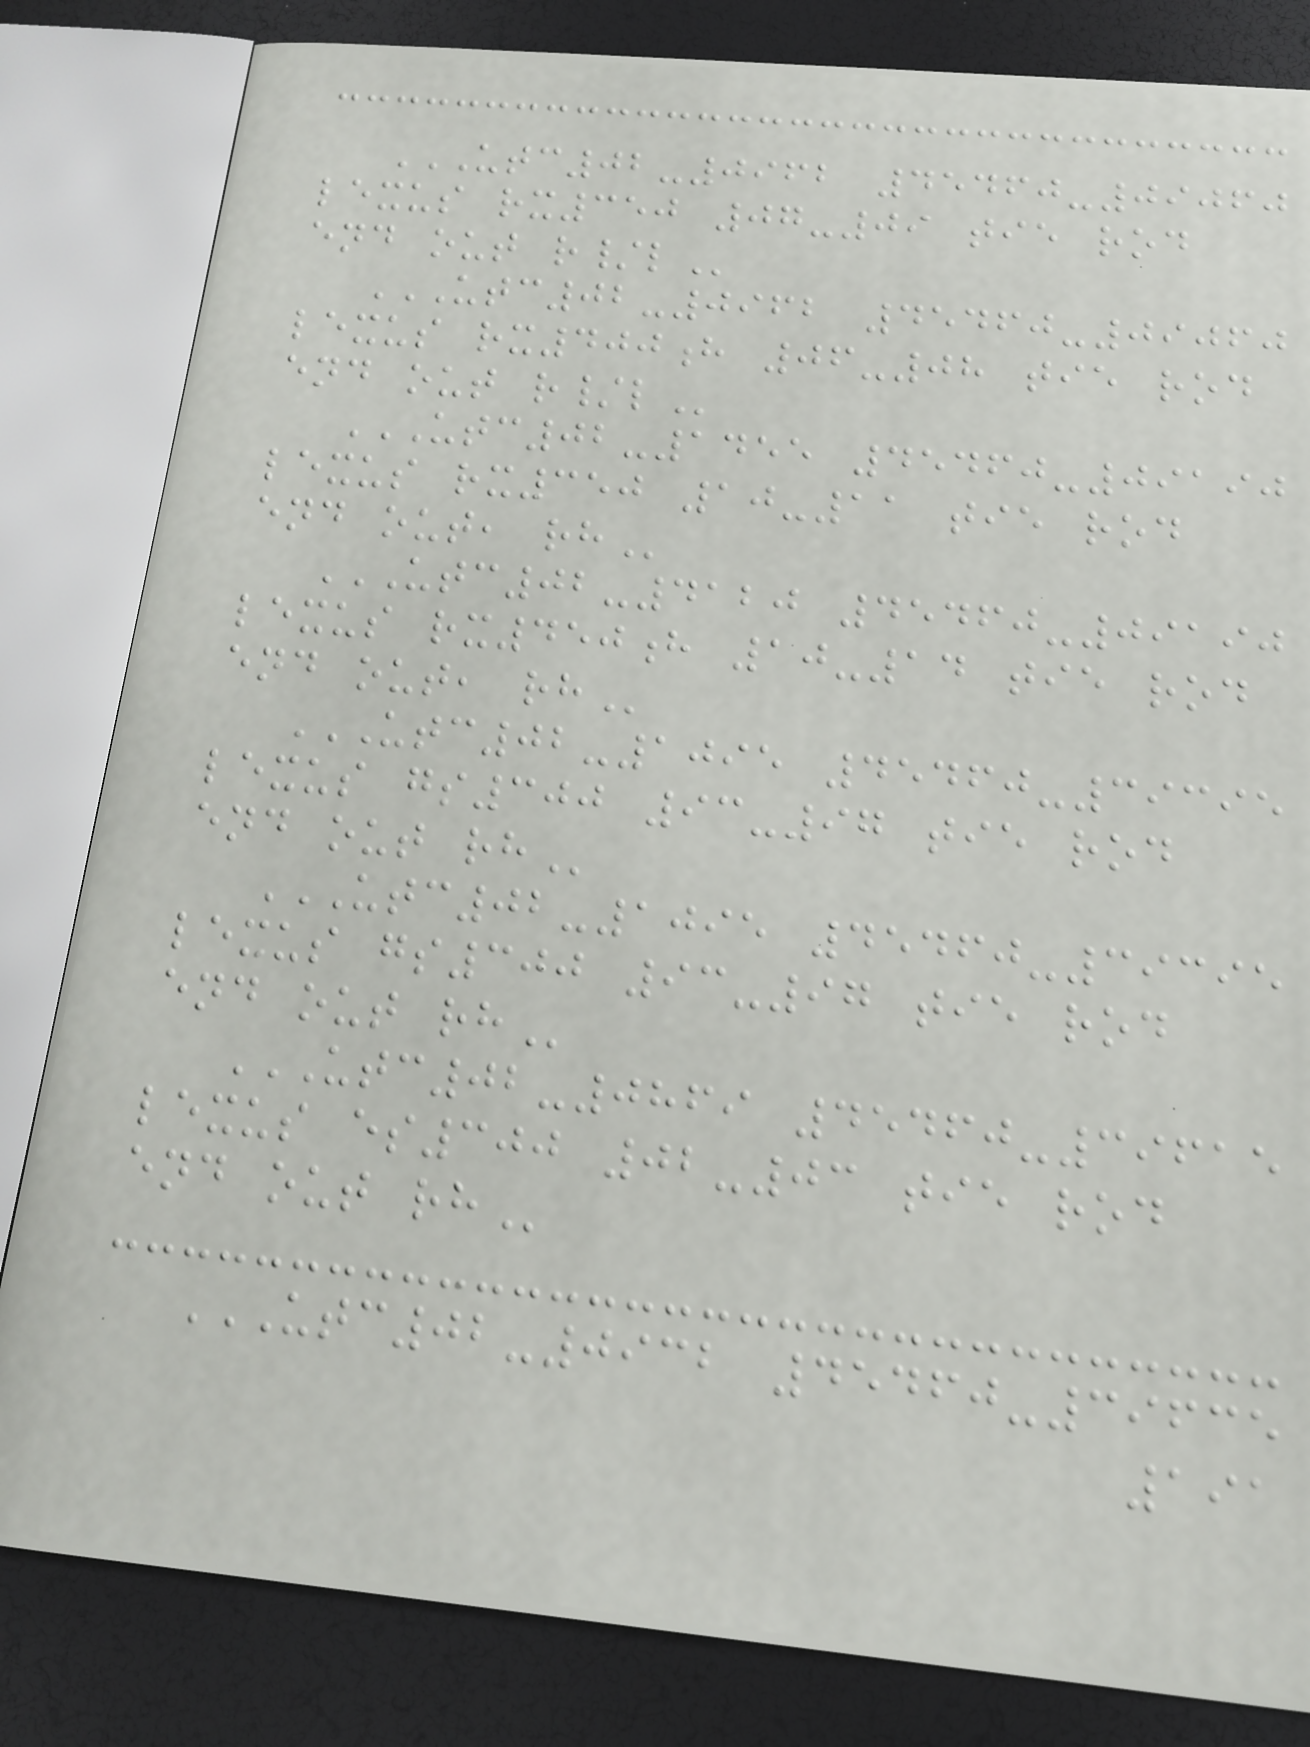UTC02-0962 45460-09060
LEXUS RX350 07-09 TIE ROD
END OUT R/L
UTC02-0962 45460-09060
LEXUS RX400H 06-08 TIE ROD
END OUT R/L
UTC02-1455 45460-09190
LEXUS RX350 10-11 TIE ROD
END OUT, RH
UTC02-4120 45460-09190
LEXUS RX450H 10-14 TIE ROD
END OUT, RH
UTC02-1095 45460-39395
LEXUS GS300 93-97 TIE ROD
END OUT RH
UTC02-1095 45460-39395
LEXUS GS300 93-97 TIE ROD
END OUT RH
UTC02-0869 45460-39615
LEXUS ES300 02-03 TIE ROD
END OUT RH
UTC02-0932 45460-39635
191
